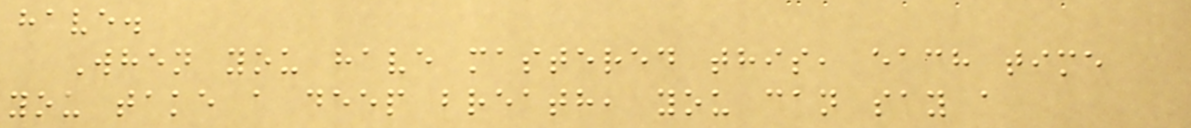have.
When you have mastered this, each time
you take a deep breath, you can say a
